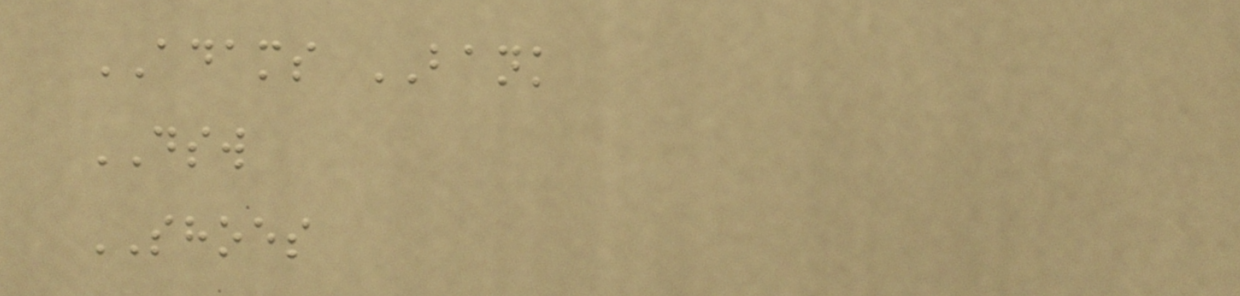ADAMS BANK
DSW
SHOES
